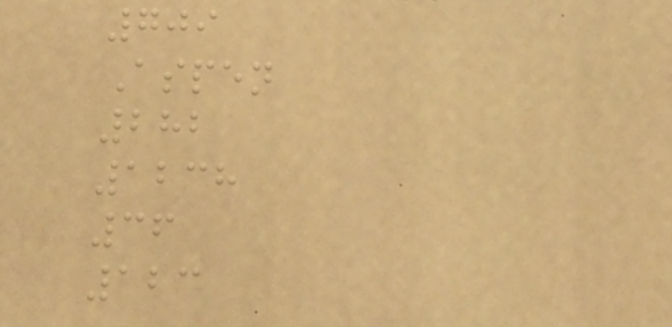709
Aspen
282
1238
36
123
